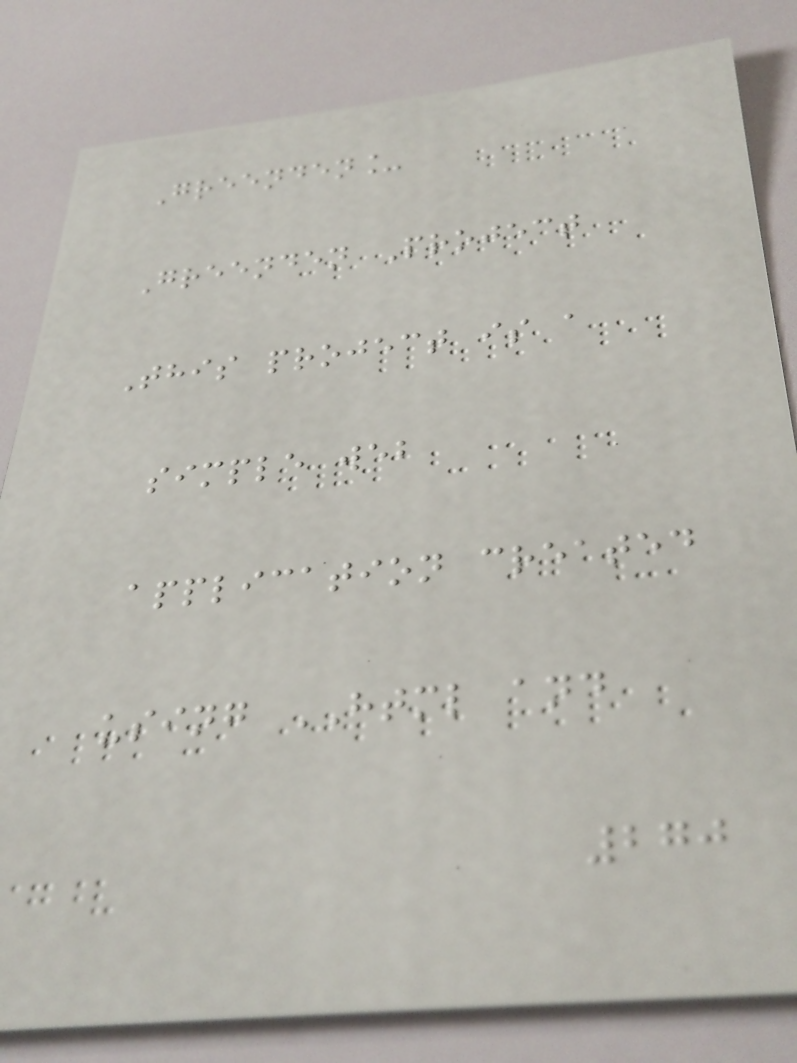Greenden_
Greenden Project
This project is a
simple web
application created
using HTML and
270
